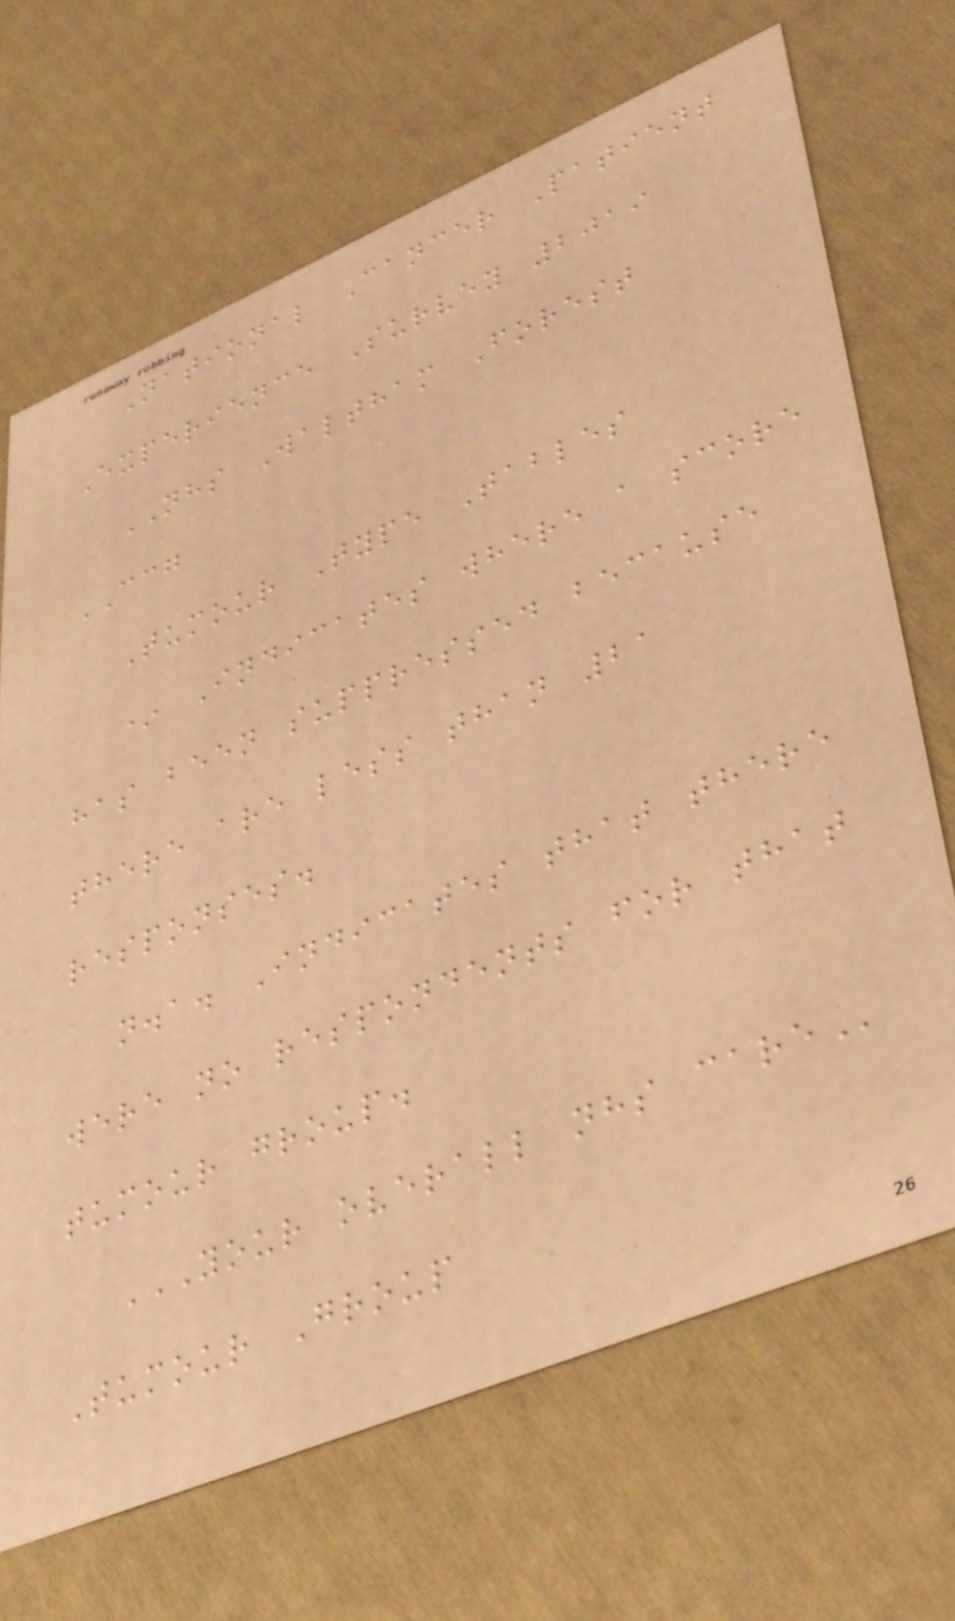National Cancer Patient
Experience Survey 2019
NHS Waltham Forest
CCG
Tumour Type Tables
* Indicates where a score
has been suppressed because
there are less than 21
responses.
n.a. Indicates that there
were no respondents for that
tumour group.
YOUR OVERALL NHS CARE
Tumour Group
